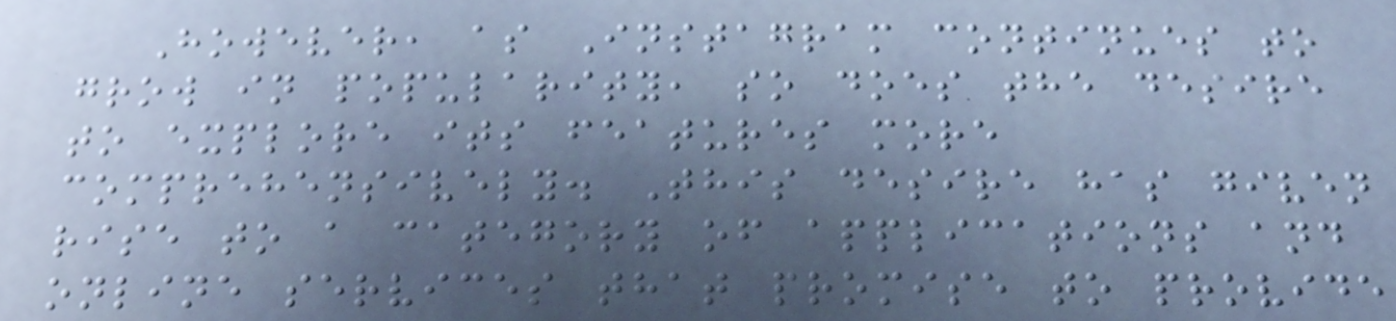However, as Instagram continues to
grow in popularity, so does the desire
to explore its features more
comprehensively. This desire has given
rise to a category of applications and
online services that promise to provide
